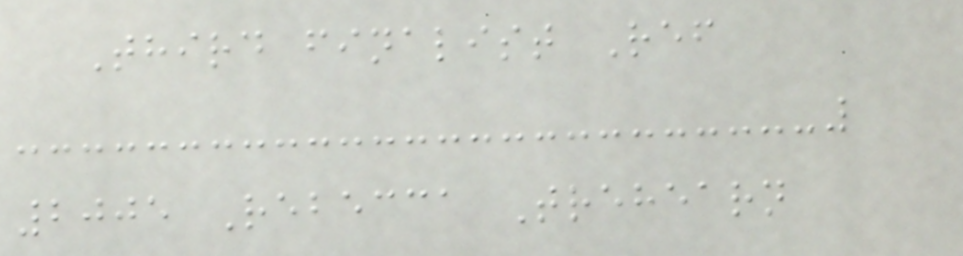Third finalist Ref
2005 Rebecca Trehearn
